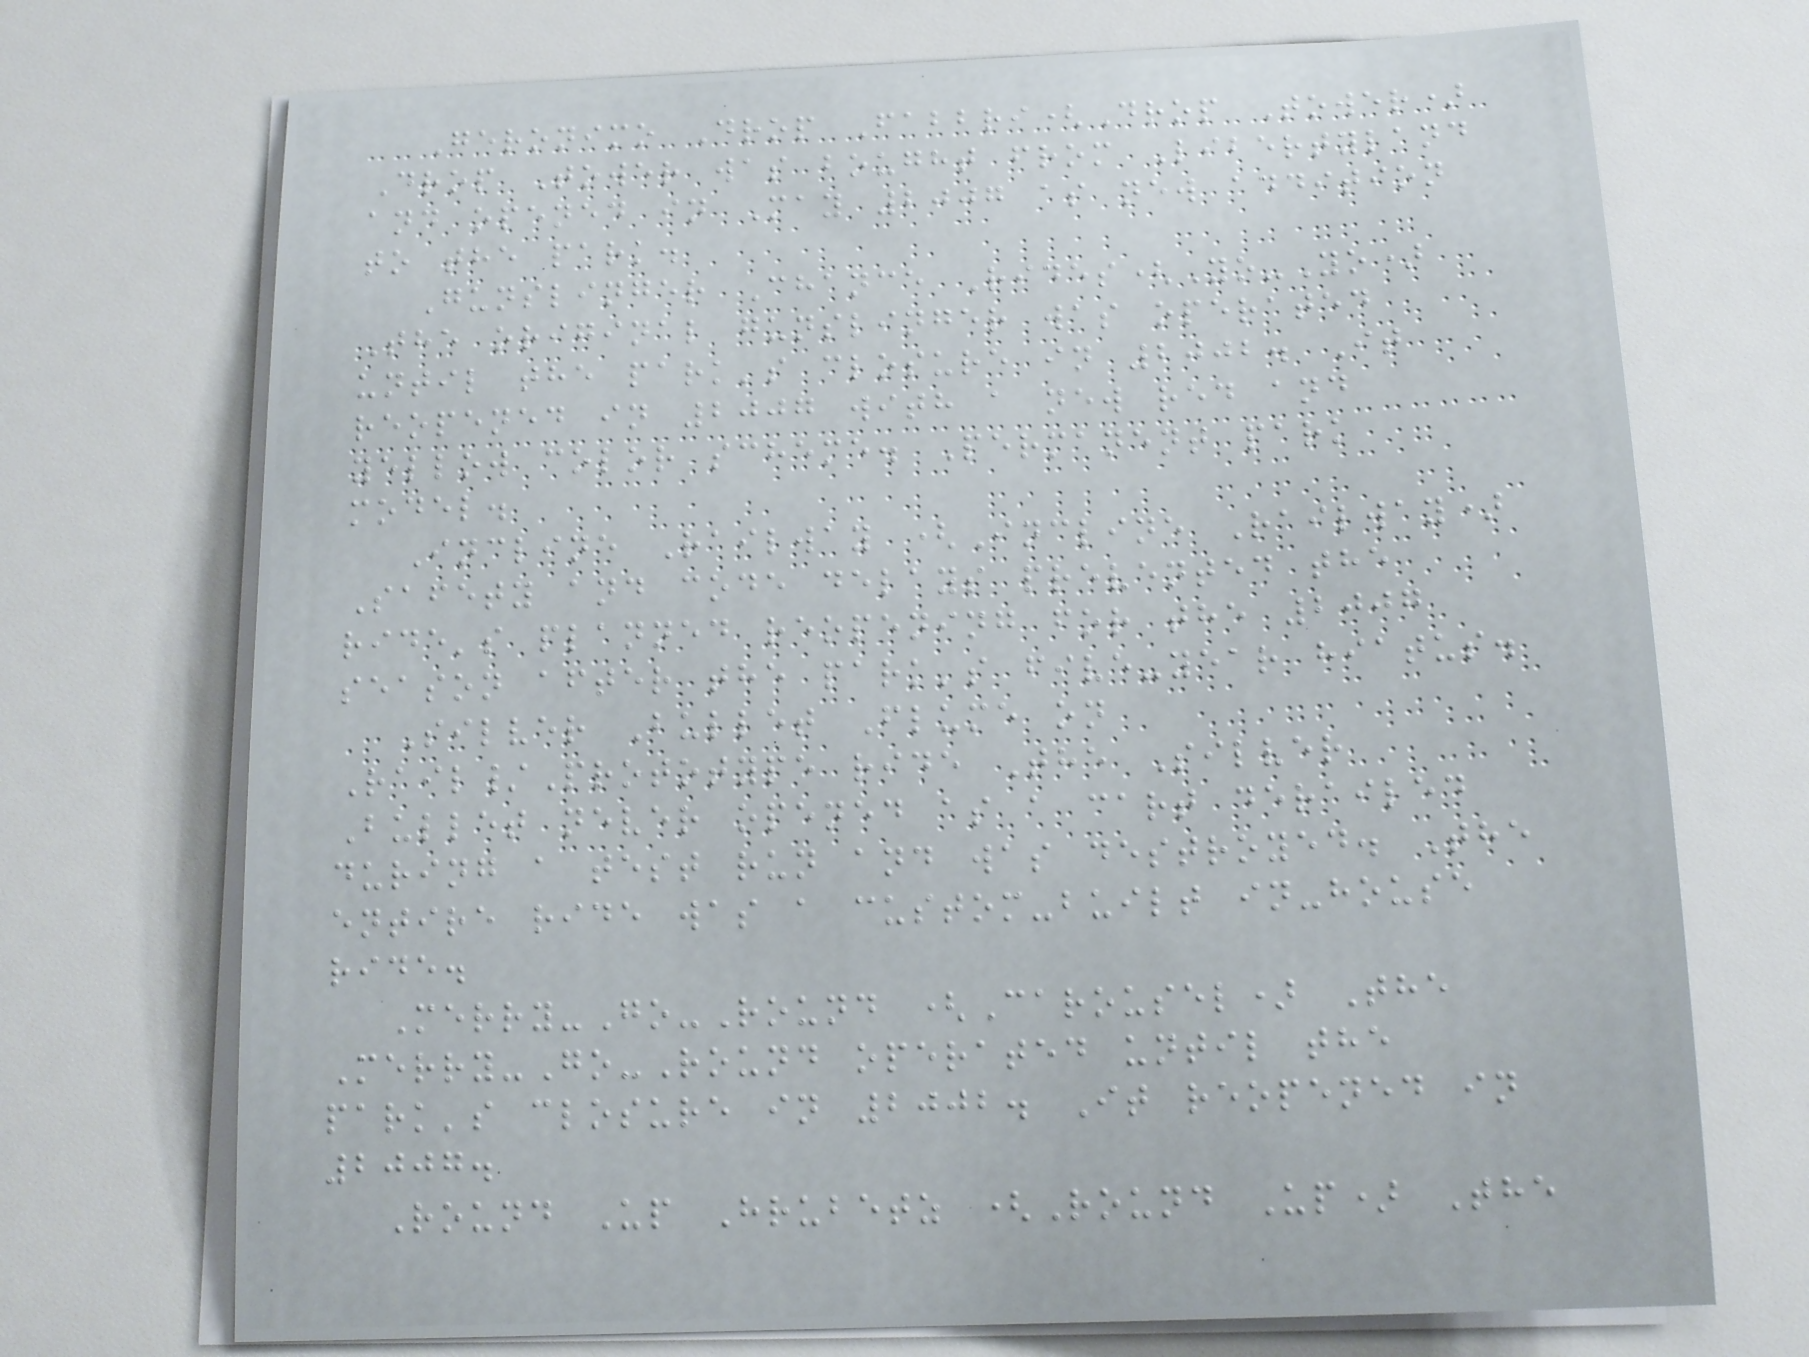Geronimo Drop Fabbri(Drop Tower)
Drop Tower was bought from Libertyland
and opened in May 2007 as new addition
to the park.
Gunslinger Chance Rides(Yo-Yo)
The original gunslinger was operated
until the park's closure in 2002. It
reopened in 2007 with a new red and
yellow color scheme. Permanent park
model.
Incline Railway (Incline Railway)
Safety and code delays prevented the
ride's planned reopening for the 2007
season after the park's five-year hiatus.
Silver Bullet Flume on
Rail/Prototype ride The Silver
Bullet never opened as a cart derailed
during a test run and was destroyed. The
entire ride was a custom-built in-house
ride.
Merry-Go-Round (Carousel) The
Merry-Go-Round operated until the
park's closure in 2002. It reopened in
2007.
Round Up Hrubetz (Round Up) The
